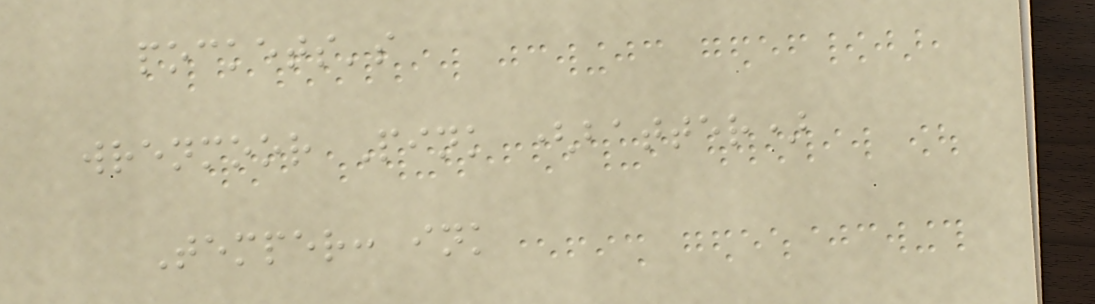pockets's
wrenmoor Pink (batter)
Temper: ink
